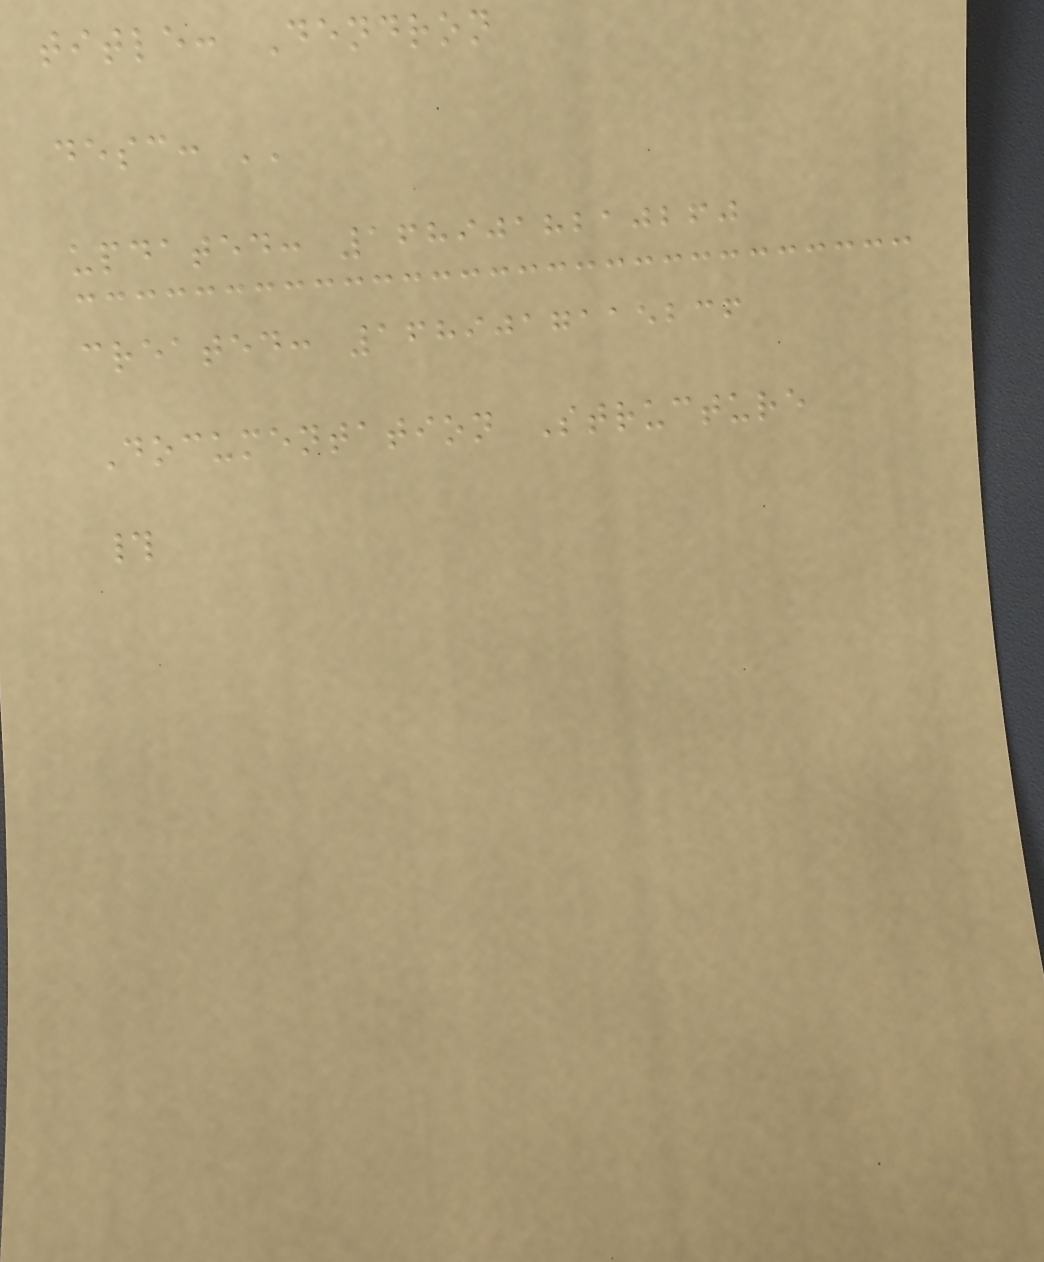title: Dendron
desc: ''
updated: 1689018210260
created: 1689017115236
Documentation Structure
#
